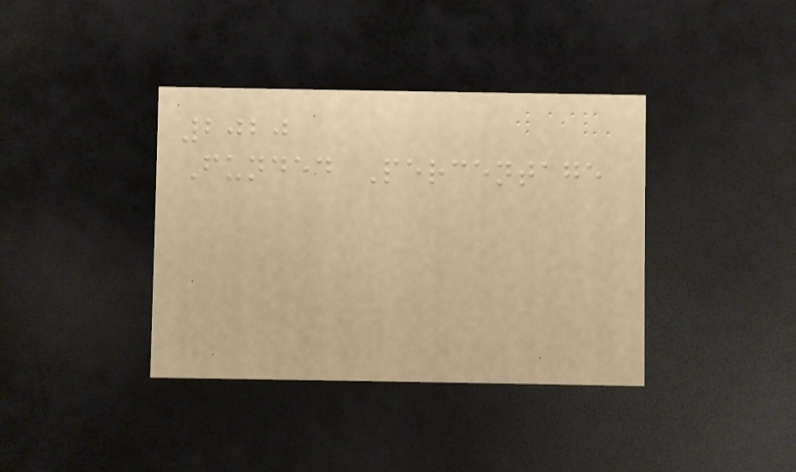2020
Funded Percentage
